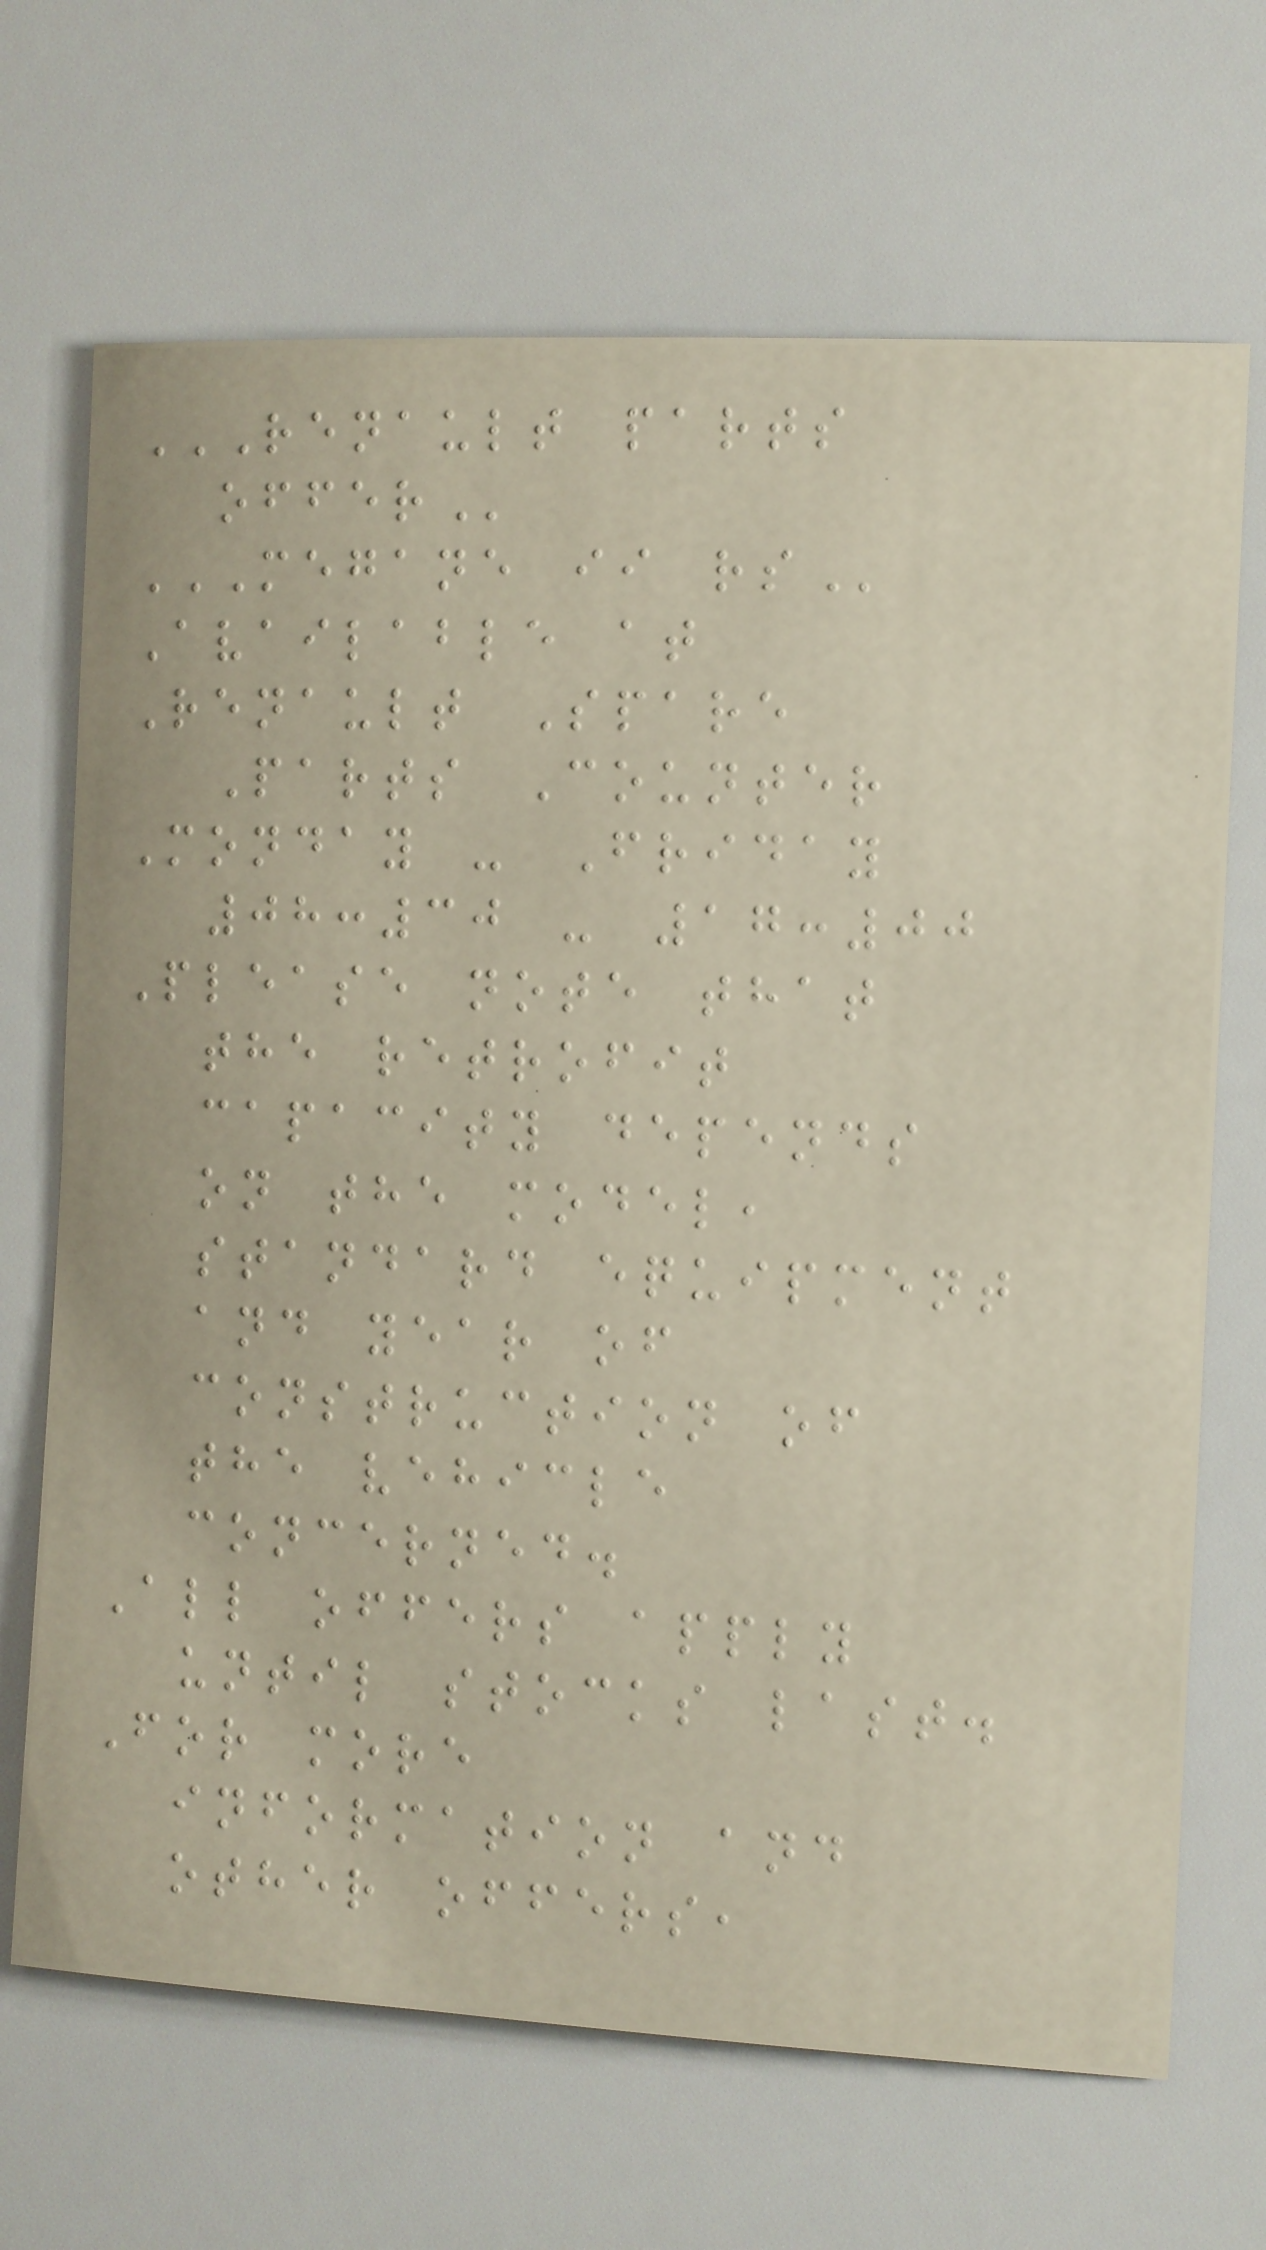RENAULT PARTS
OFFER
MEGANE II RS
Available at
Renault Spare
Parts Counter
Monday - Friday
08:30 - 17:00
Please note that
the retrofit
capacity depends
on the model,
standard equipment
and year of
construction of
the vehicle
concerned.
All offers apply
until stocks last.
For more
information and
other offers,
